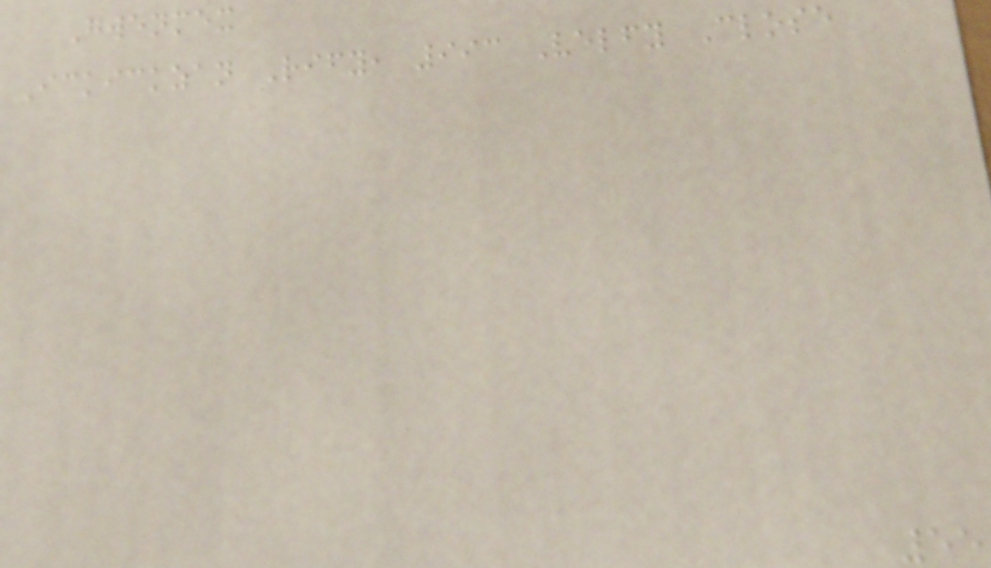Gwenmex
Ickickzan Rify, 993 Velfy Close
55
